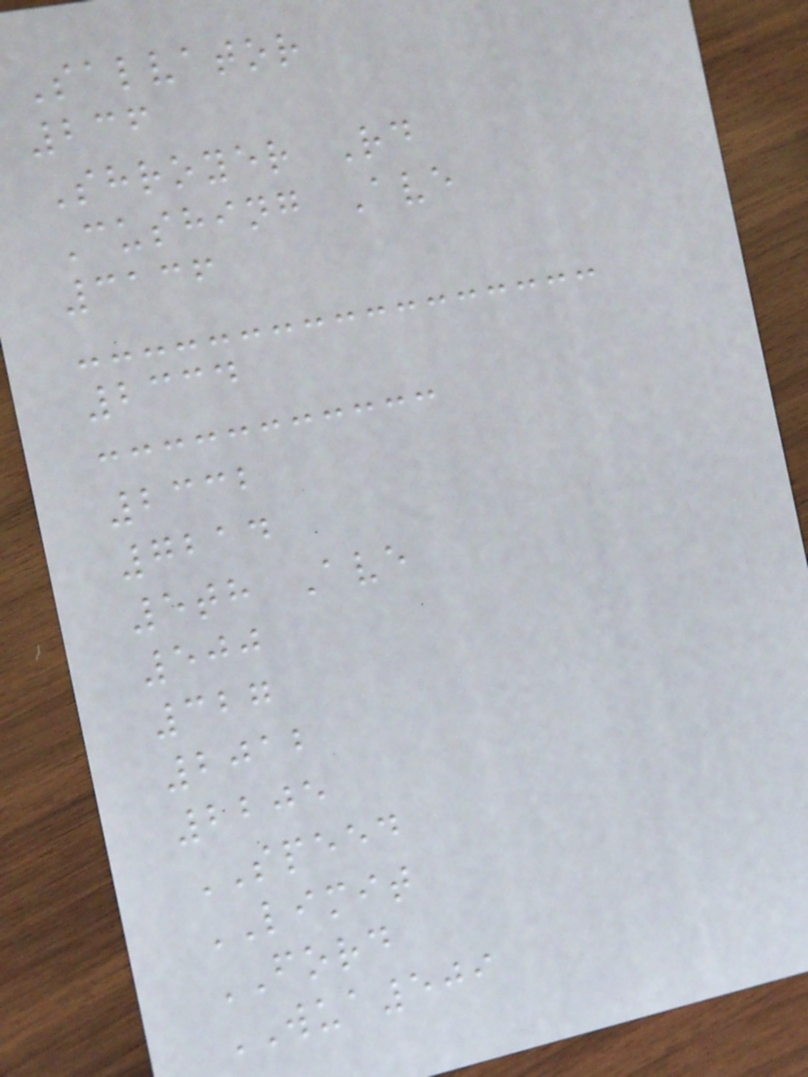Salvator
236
Shroyer Rd
Cushing Ave
3136
2334
2332
7214
5th Ave
500
327
2012
2205
SPEED
LIMIT
FORD
WUA509
